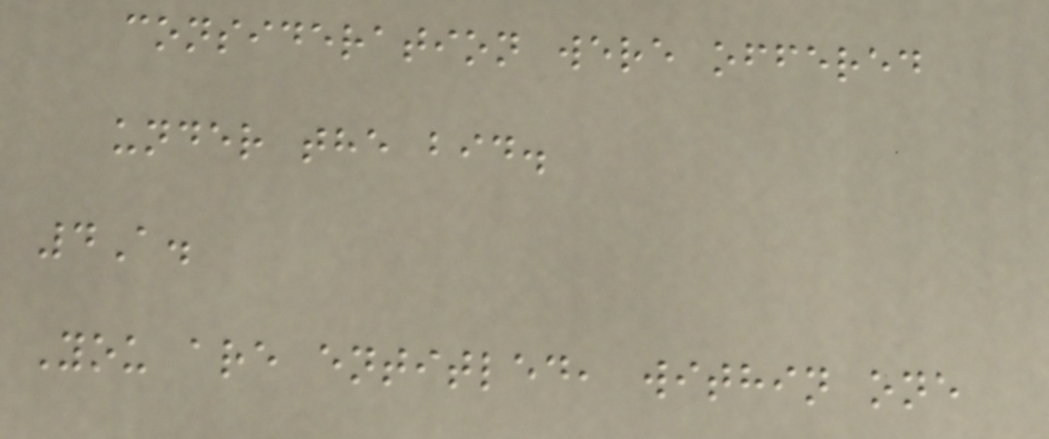consideration were offered
under the bid.
4A.
You are entitled, within one
